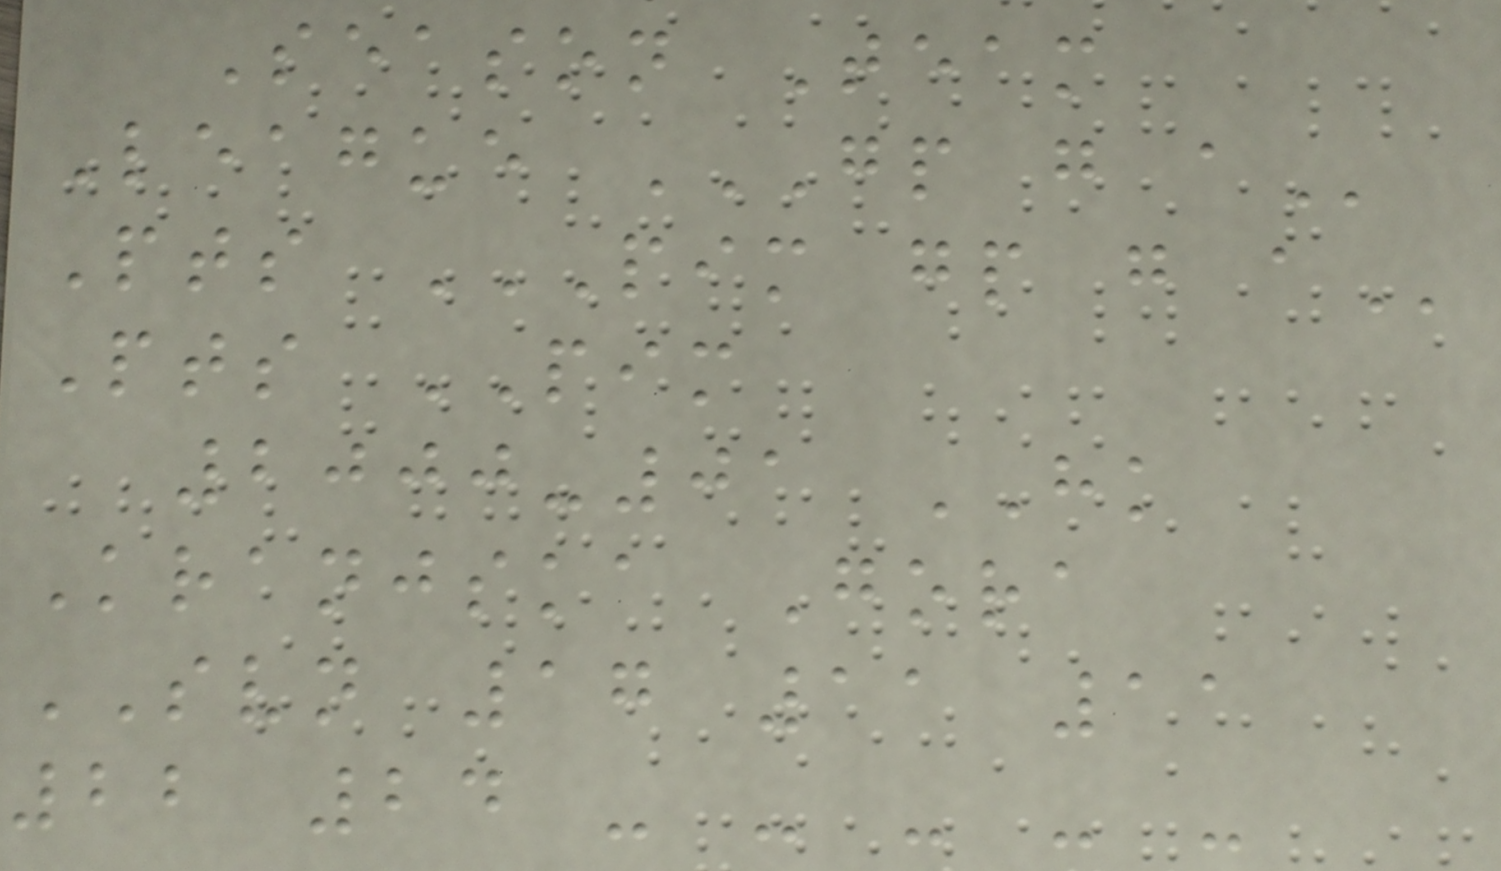Season Team
League GP G A
Pts PIM GP G A
Pts PIM
2000-01 HK
Kranjska Gora
SVN 17 11 11
22 24 - - - - -
